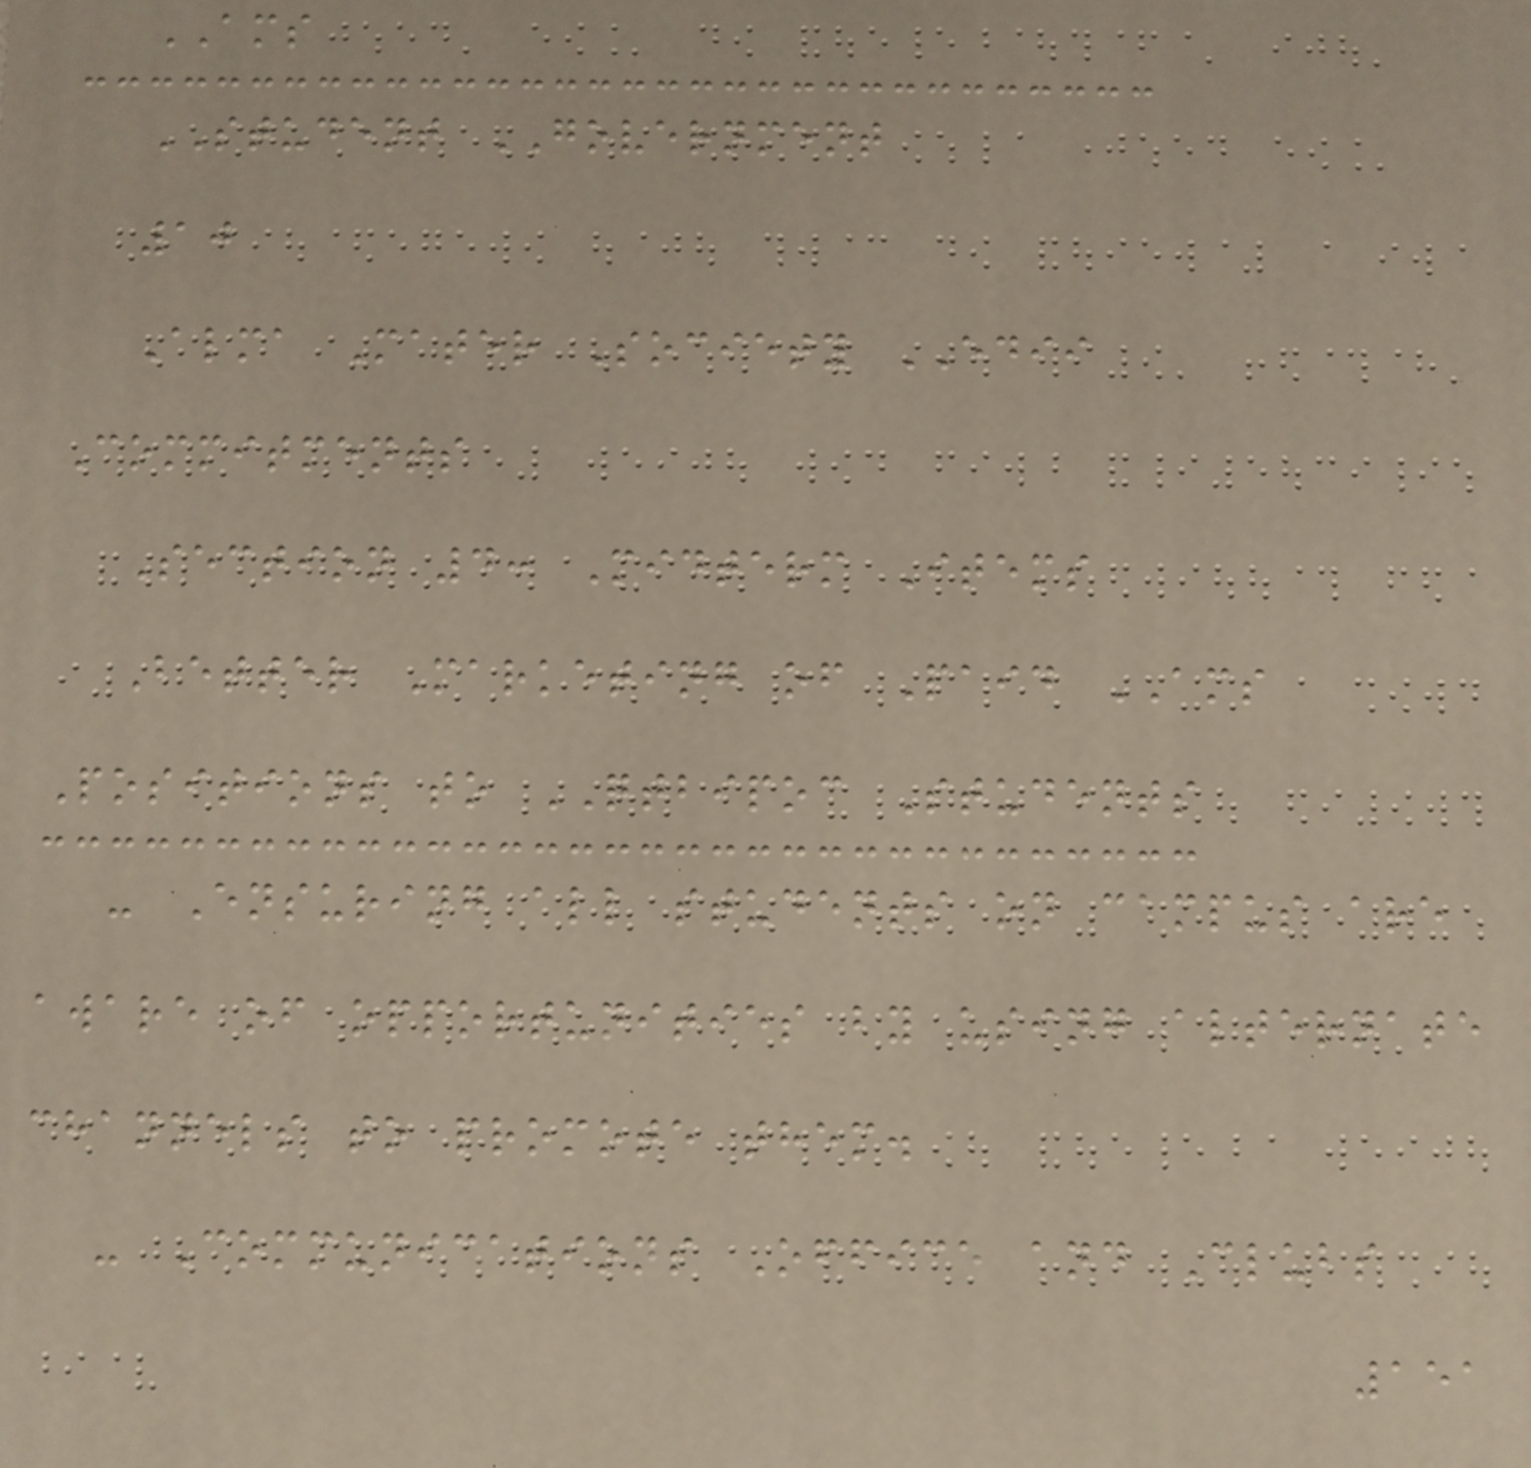AMS
STUDENT GOVERNMENT
10
Alma Mater Society EDII
Commitments
Section 4: Midterm Items
Better Marketing of Paid AMS
Positions to QTBIPOC Students
- Ensuring all students on campus are
aware of opportunities by using alternate
channels to promote them.
- Communications Office and Clubs
151
